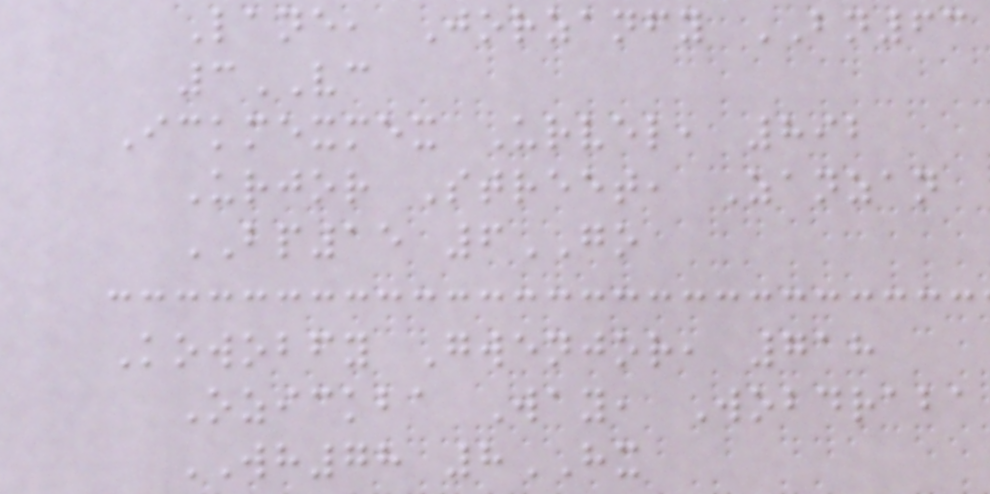Lane, Jorzanfy BN63
3VC
Ickmexmex Urvel, 892
Urjor Street, Zanzan
BP15 6GO
Kowobfy Gwenjor, 718
Ozickba Way, Wobdraba
WH78 8HX
